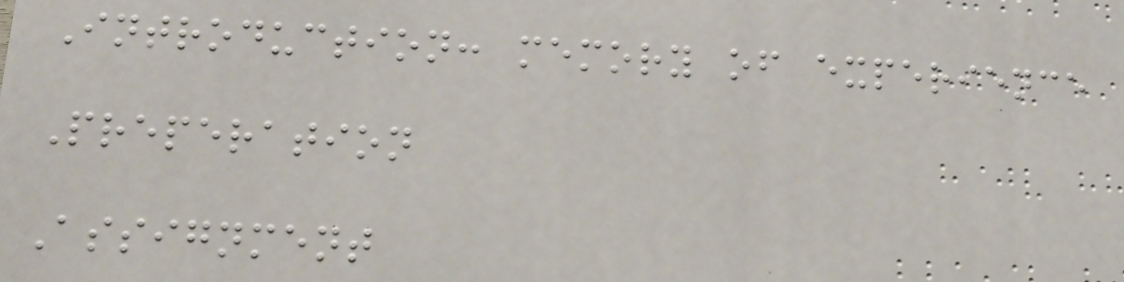Introduction: memory of experience
Preperation
Assignment
